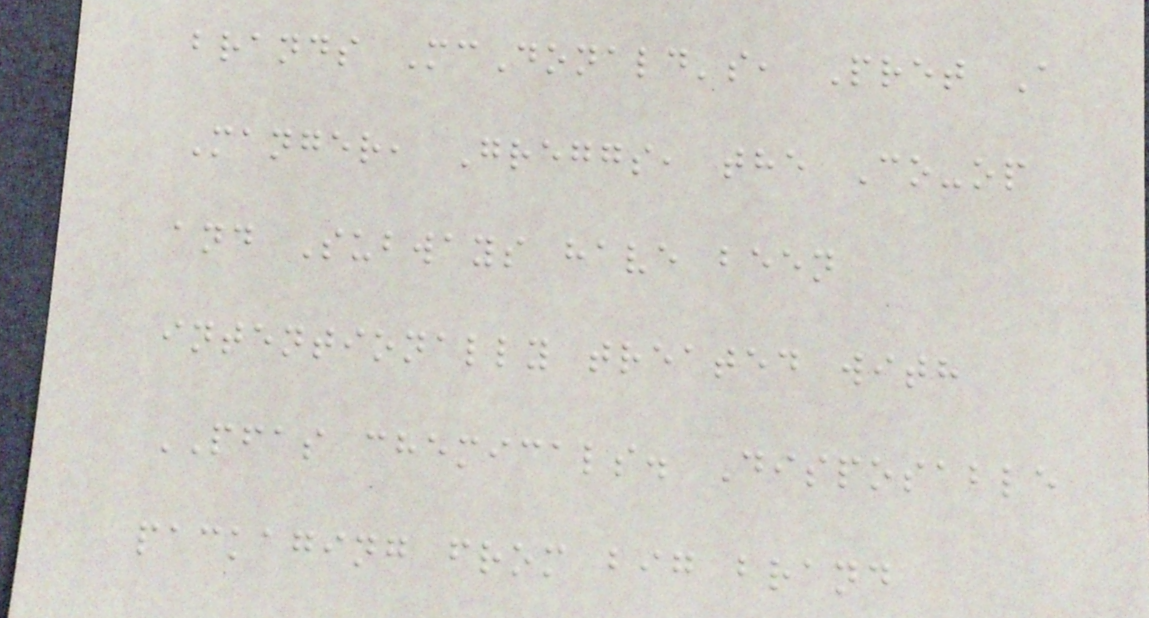brands McDonald's, Pret A
Manger, Greggs, the Co-op
and Subways have been
intentionally treated with
PFAS chemicals. Disposable
packaging from big brand
